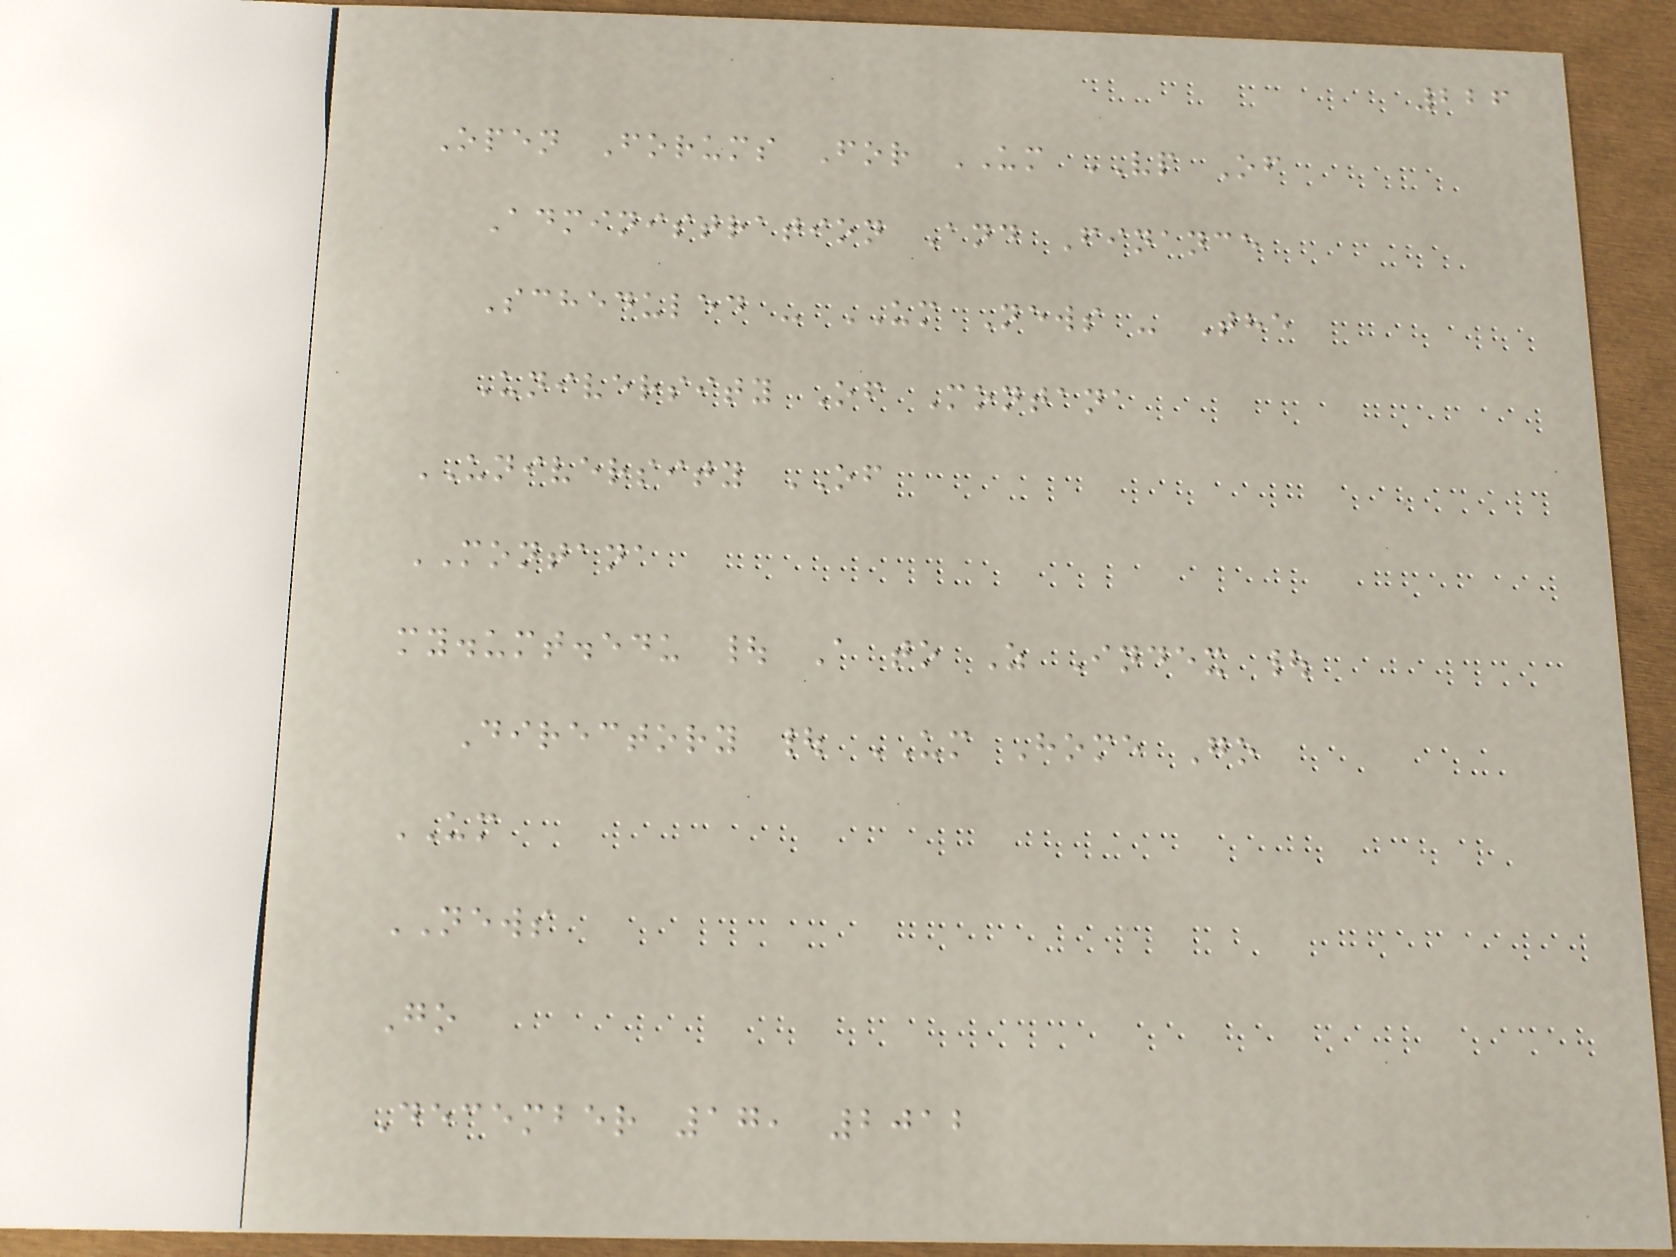226
Open Forums For UM VP Of
Administration And Finance
Scheduled - UM News - The
University Of Montana
UNIVERSITY OF
MONTANA
my.umt.edu | A to Z Index |
Directory | UM Home Go
UM
NEWS
Go
December 17, 2012
